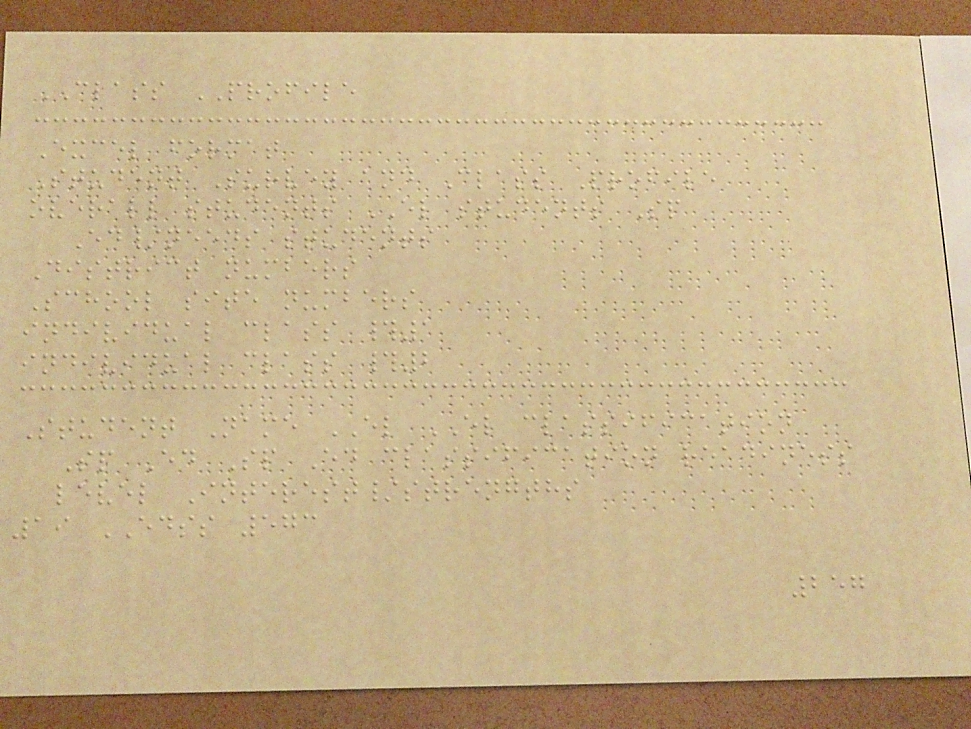CLASS PROFILE
Excel format
Student Survey and Class Profile
overall students EL students Sp
Ed/needs students
District numbers
School site numbers
individual class #1
individual class #2
Student Name EL EL classification
Sp Ed Sp Ed classification readiness
level Interest/strengths
19 EDSS 573
257
